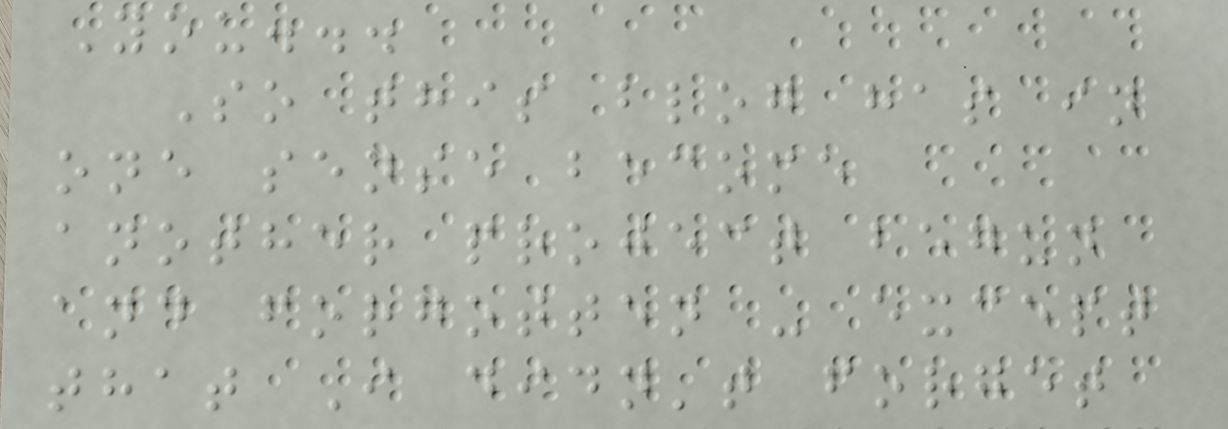You...
So this blog has in
one sense become
another project begun
and forgotten - except
that I didn't forget
